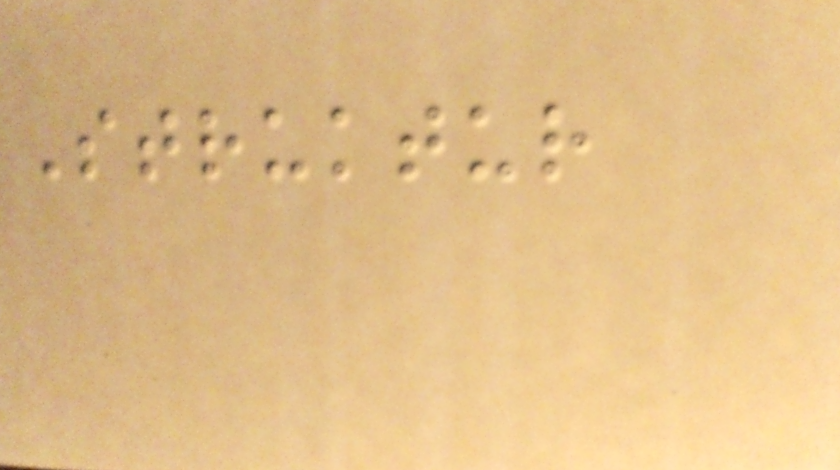Struktur
